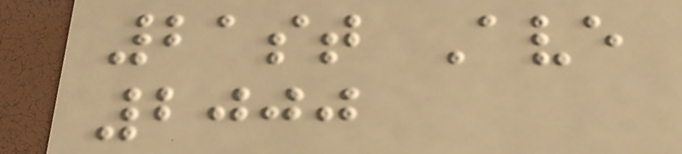21st Ave
2000
